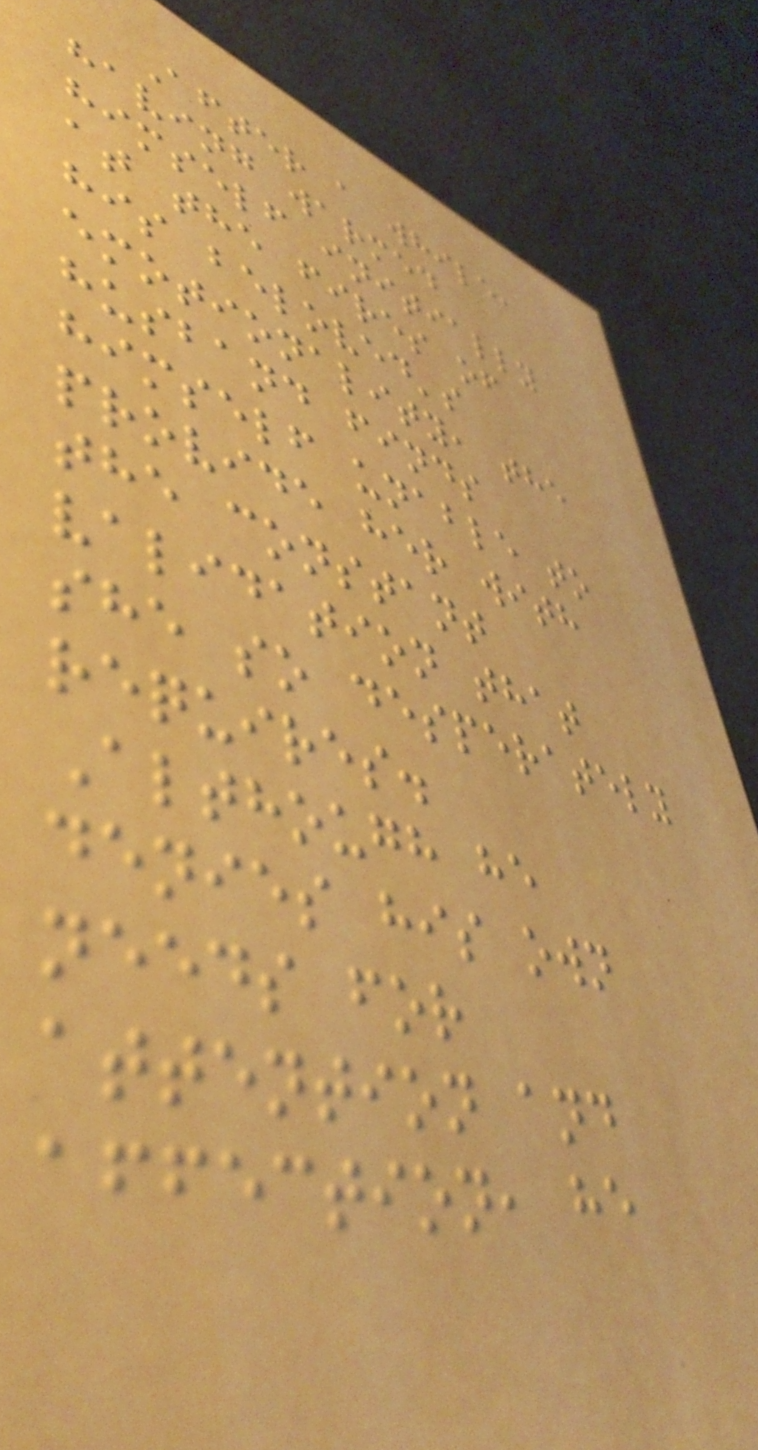After a while,
having warmed
himself initially
at the fires of
his beloved's
emotionality, the
husband finds
himself unable to
provide her with
the constant
validation that
she so desperately
requires.
Although he
denies his own
needs for
attention and
affection, he
